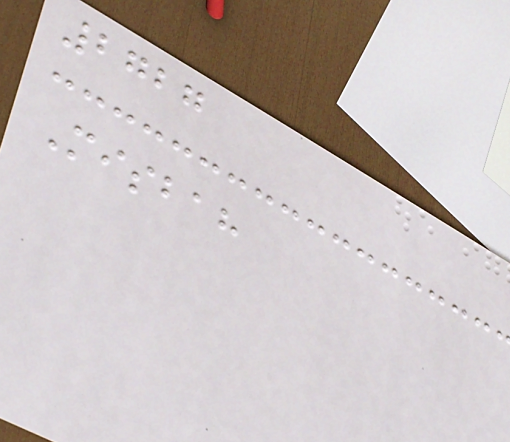2727
Misbah
